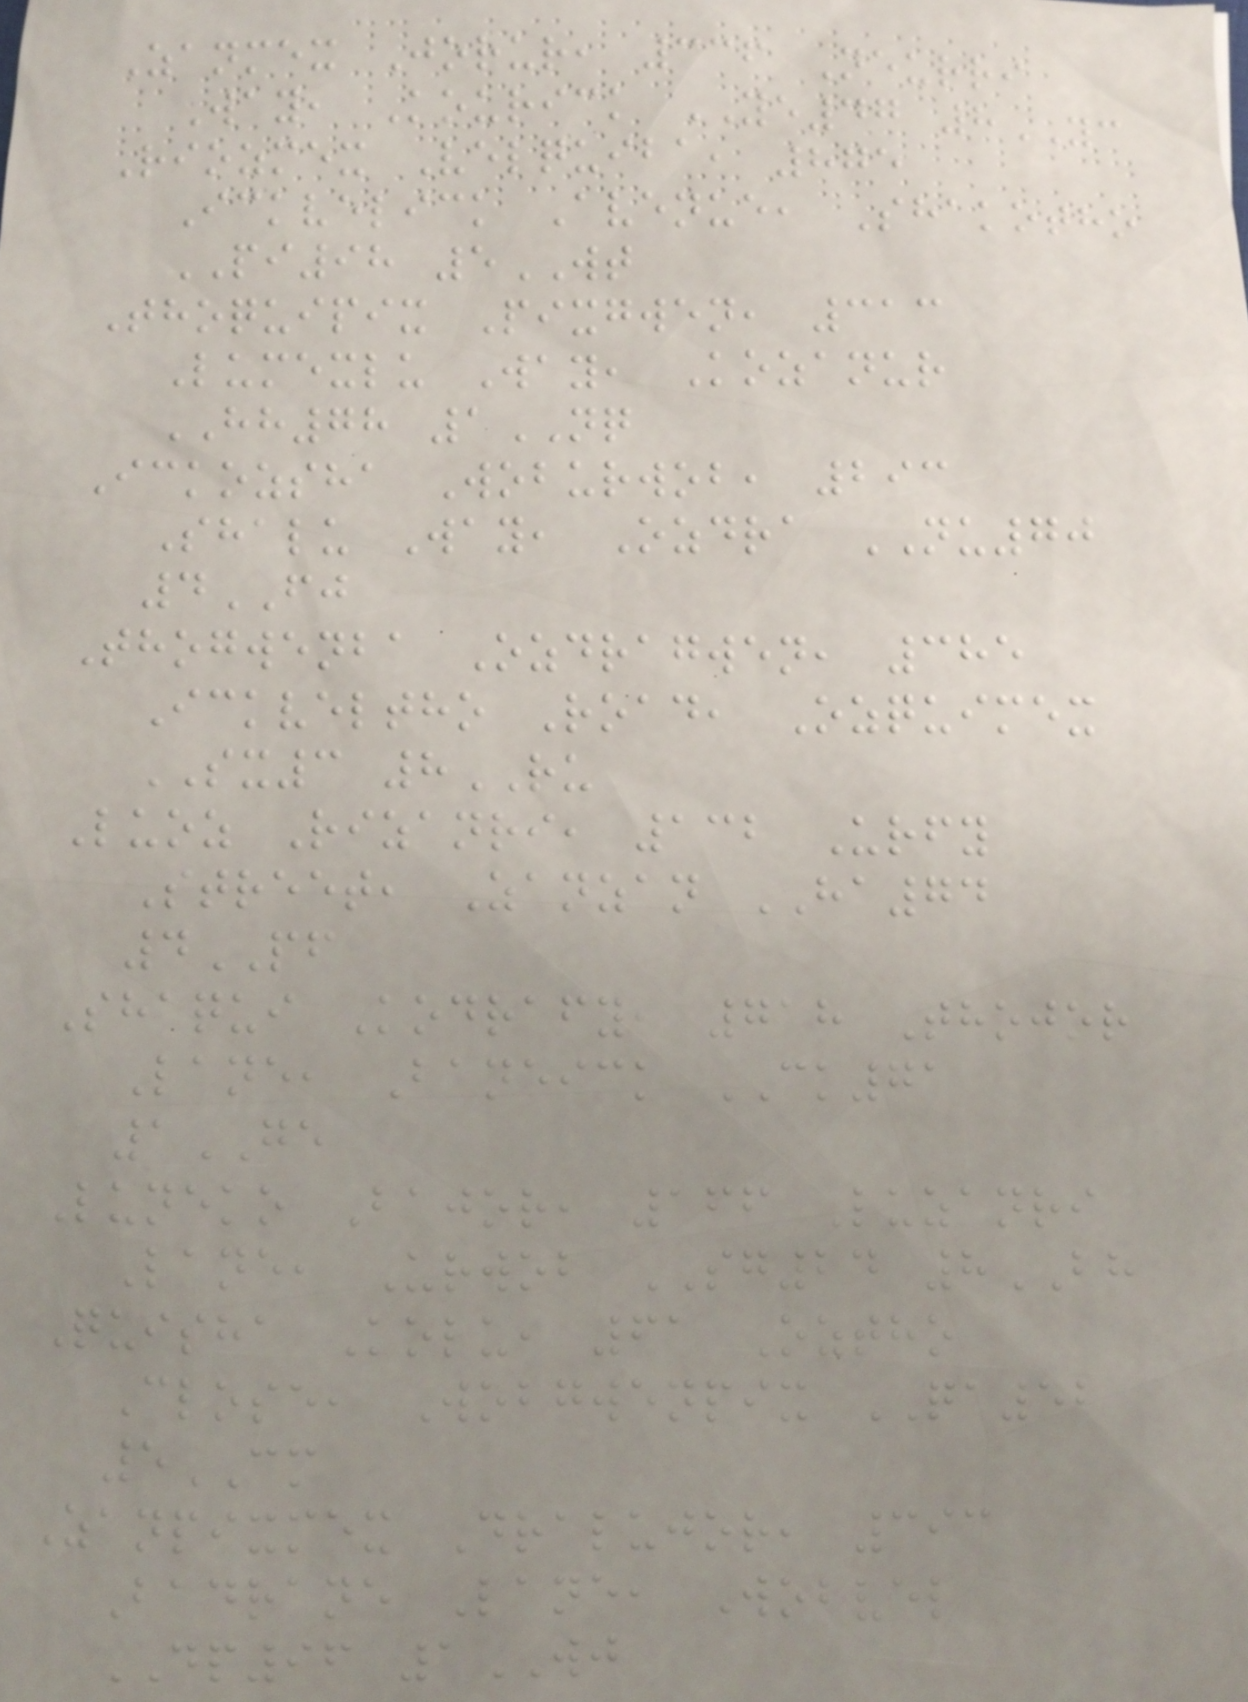Zanmex Jorur, 336 Neurri
Way, Kourick YE47 8YC
Riozmex Velquiba, 875
Ickvelick Avenue, Shakotho
PI98 5WT
Thoquipix Pixgwen, 313
Lumexlu Way, Kozanur
HH78 1NQ
Ickozsha Woburwob, 293
Shalu Way, Ozdra NU70
4FJ
Thogwenba Ozdragwen, 385
Ickveltho Road, Ozquimex
SX3 8RU
Luoz Rizanri, 132 Urfy
Street, Zanzan HA74
4PF
Shaqui Kodrafy, 718 Thojor
Lane, Baneick CK71
1GE
Luneko Bajor, 166 Luzanri
Lane, Urwob SG24 8BH
Quisha Kolu, 61 Oztho
Close, Wobgwenpix QA52
5CM
Zanpixmex Dralujor, 393
Badrane Lane, Wobvel
DP96 1WJ
